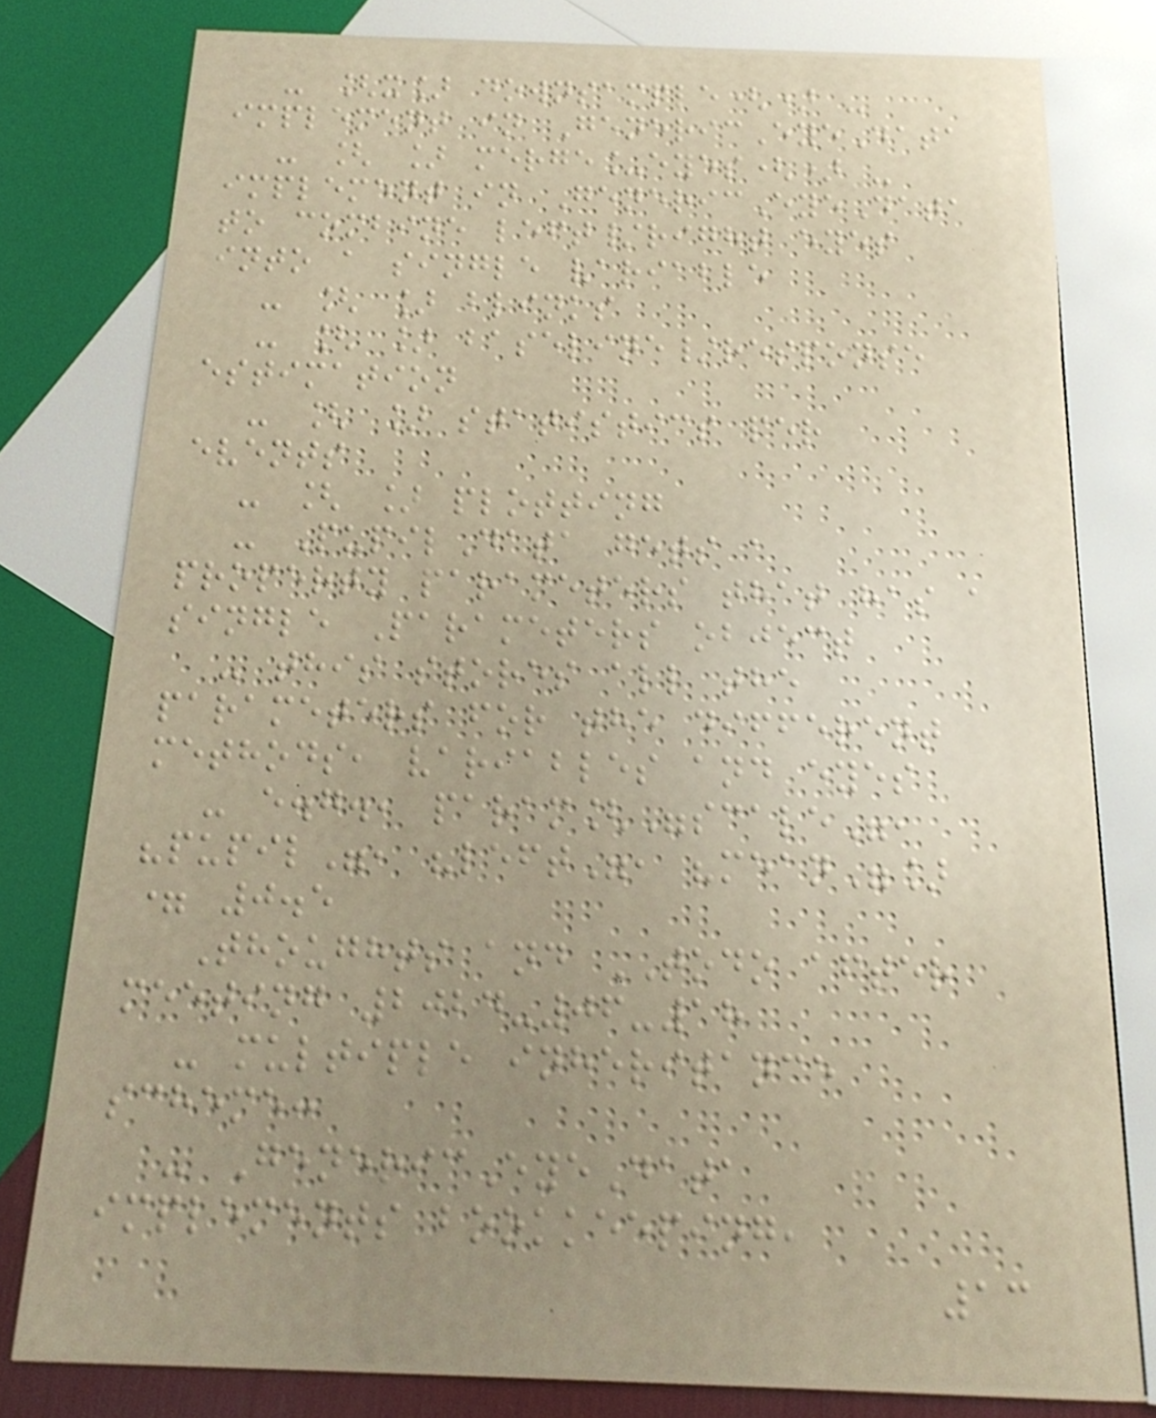- [x] downsample() -
implement in GenericEyeData
- [ ] merge_eyes() -
implement in GenericEyeData
to combine left/right eyes
into a single variable
- [ ] blinks
- [ ] baseline/response
estimation
- [ ] statistics per
events
- [ ] plotting
- PupilData gets a
property parameters that has a
single Parameters object
- this stores all the
parameters for the different
methods, variables and eyes
- e.g., param["scale",
"pupil", "left", "mean"]
= 0.5
Thoughts and TODO after
meeting 2024-06-18
- multiple inheritance
scheme:
- GenericEyeData
implements bookkeeping,
13
